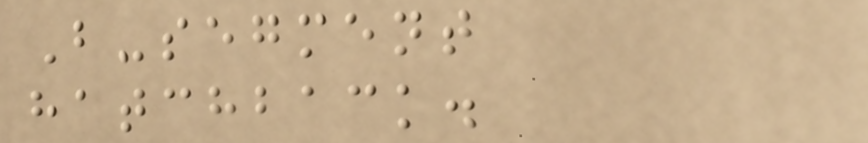B-segment
hatchback.
